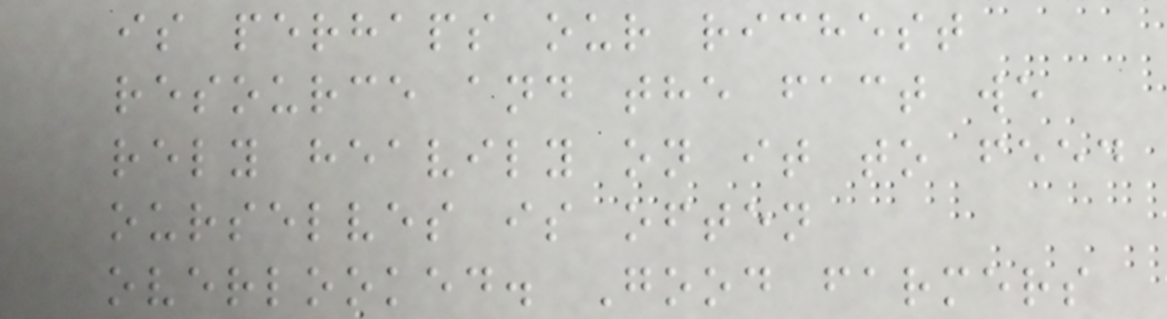is perhaps our richest
resource and the fact we
rely heavily on it to feed
ourselves is often
overlooked. Good farmers
